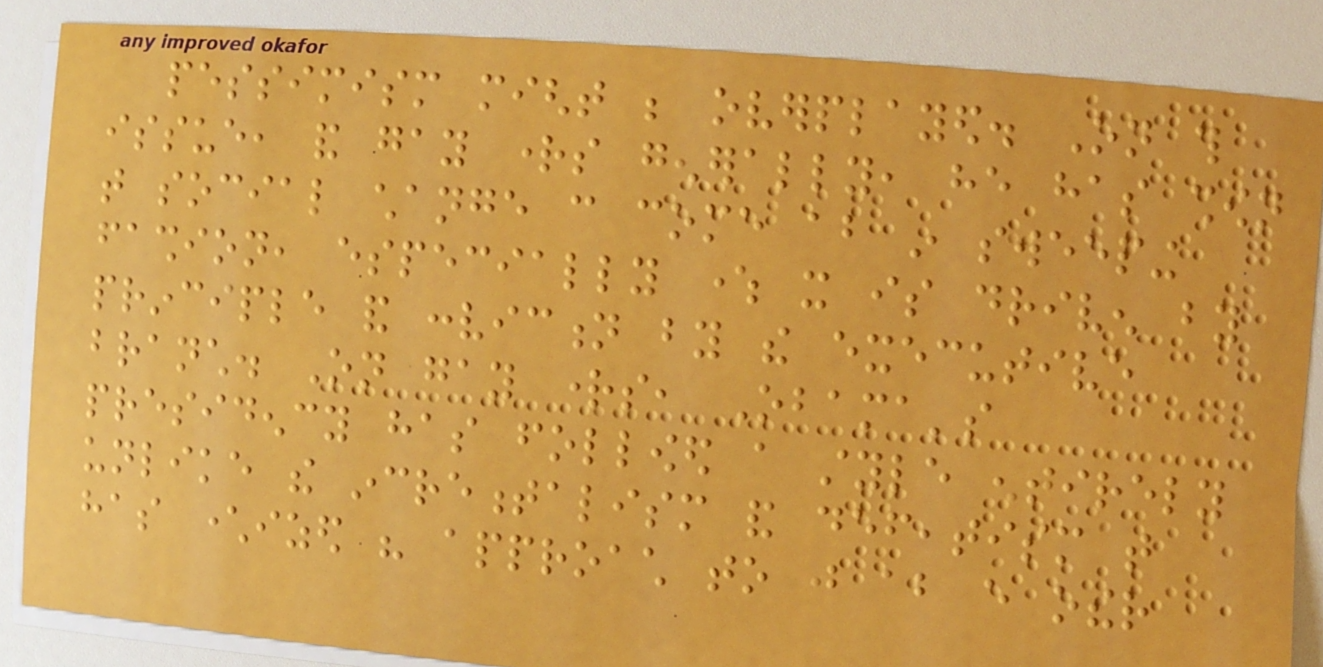pessimism might be overplayed. On this
issue, and gay rights generally, he has shown
that social change can come about in sweeping
fashion, especially where it is driven by
principle and conviction by the executive
branch. On gay rights, Obama's
presidency has followed a style entirely
unlike the incrementalism and defeatism that
has characterized his approach to just about every other
